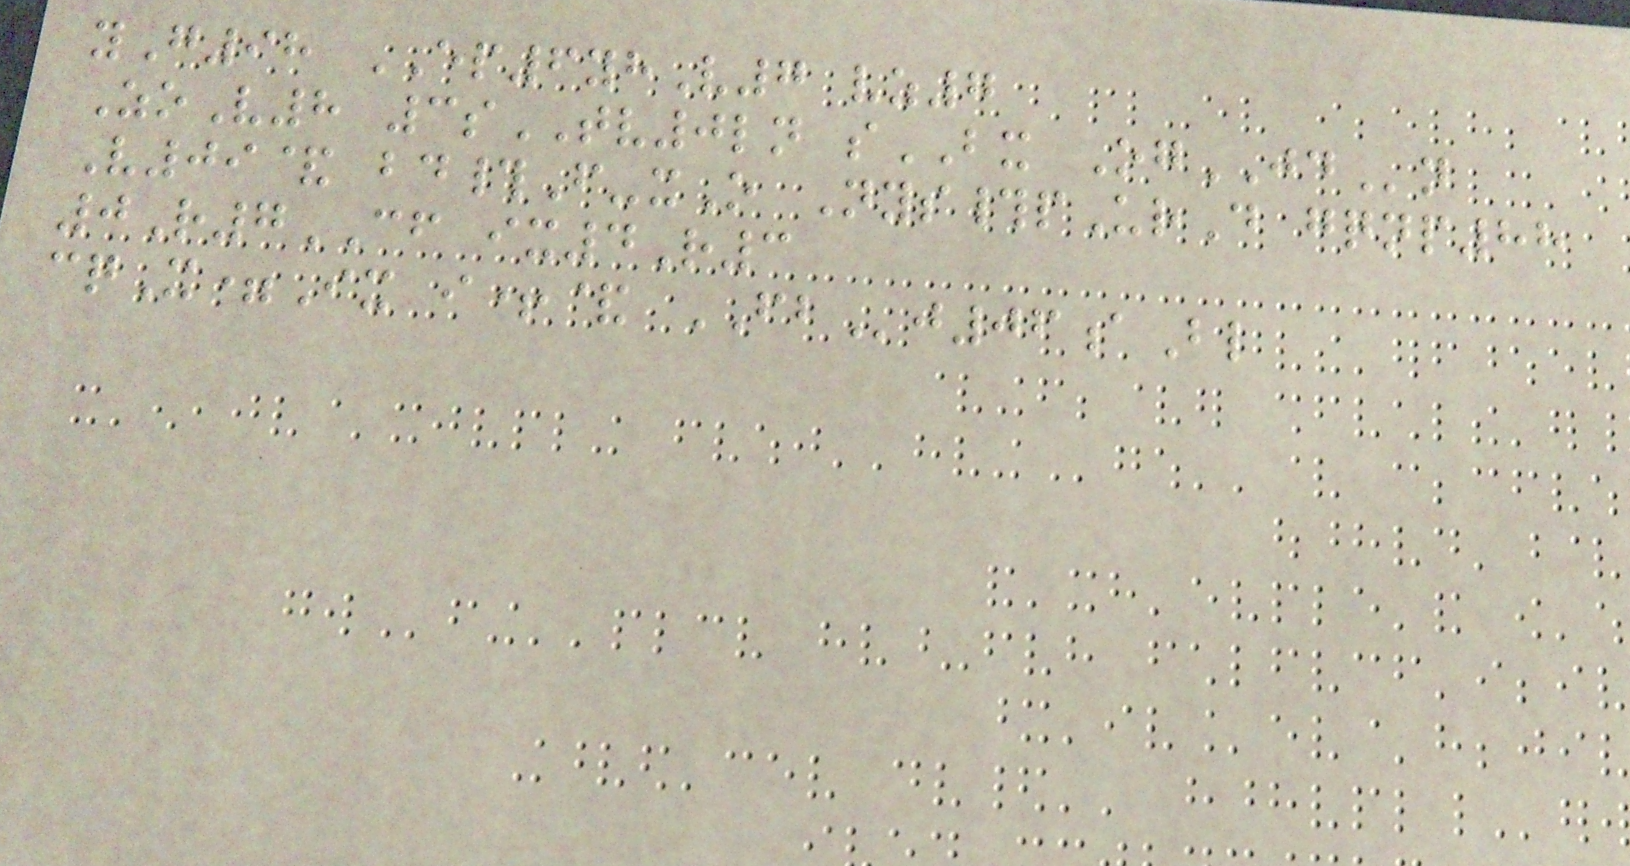yG98 EP6yhV7 vz7
ZoV8 3sTV0ln sBX OgJDn
V09& bd#F-xO Nys#pUrD gqnp88
0R7CF ix4R3
cqX=Ix i+& FBj06aBl
